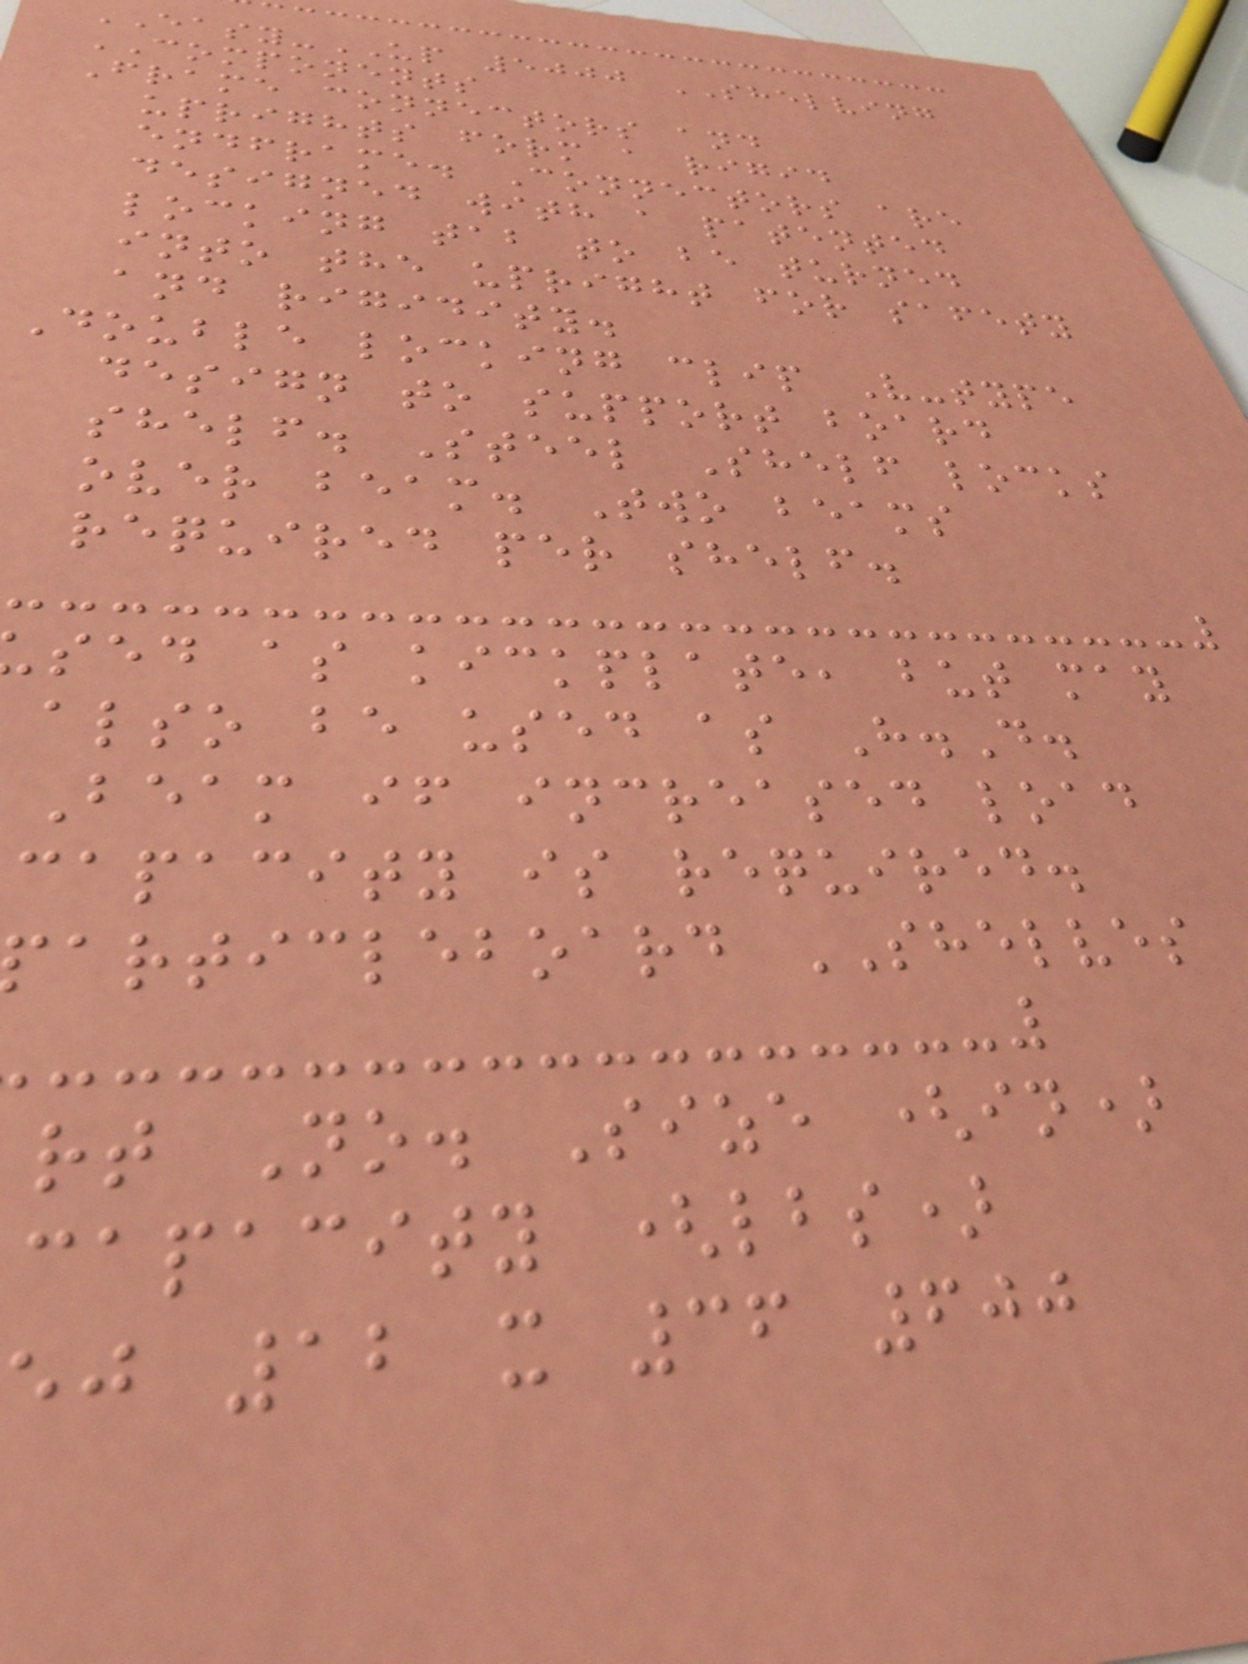EASY-UP 5000 SHELVING
COMPONENTS
Frame connectors and
uprights form a rigid
endframe. Connectors are
designed with a patented
locking tab to be turned
into the upright for safety
and rigidity.
Double locking clip V-type
design to support board
shelf. Steel Shelf locks
over beam. Two beams
required per shelf.
sed as kickplate, but may
also be used as H.D.
Beam if increased load
capacity is required.
articleboard SHELVES
rt No. Size (in)
capacity (lbs)
ej 12 x 36 600
